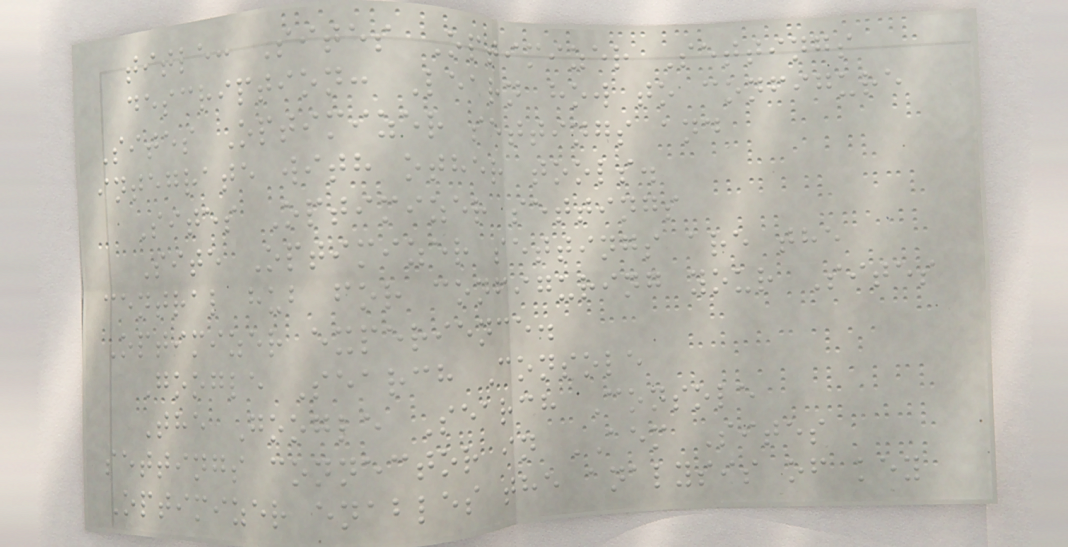title: Sites Optimizer Settings
description: Learn how to configure
Sites Optimizer settings and
integrate with other tools.
Sites Optimizer settings
Site Optimizer settings are the
central hub for configuring your Sites
Optimizer experience.
Google Search Console
The Google Search Console
settings connector in AEM Sites
Optimizer enables the analysis of key
